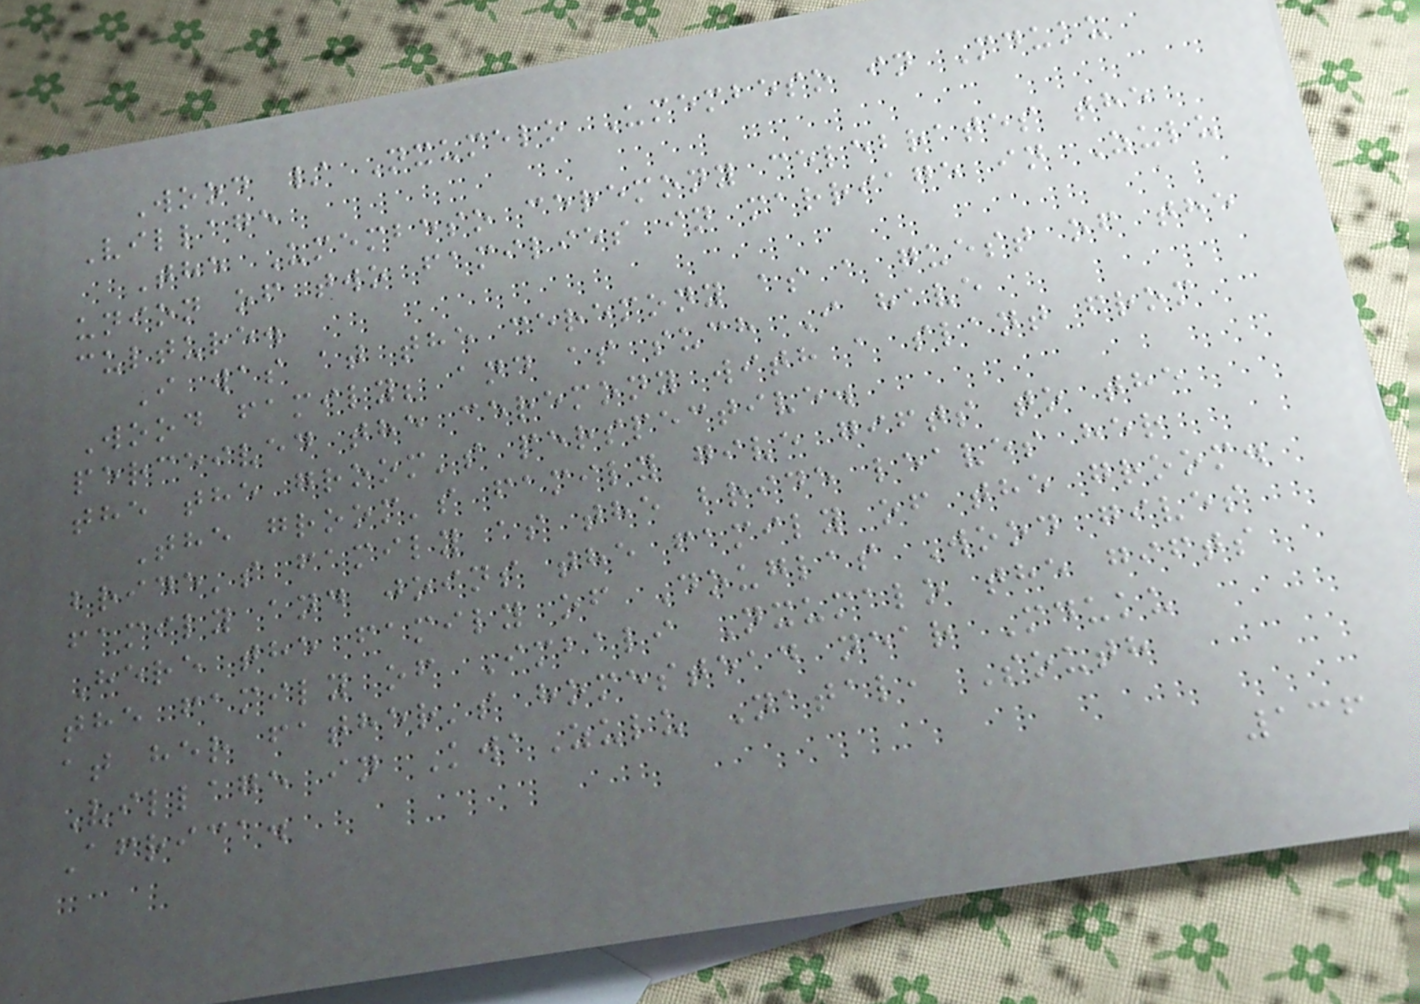Wood / Nxumelo Umembeso in Mduku
Village
The Umembeso ceremony celebrates the
union of two families in marriage in Zulu
culture.
I was at the ceremony as a guest of the
Wood family; and as such I have
perceived the ceremony with a slant from
the the groom's perspective.
The groom's family give gifts to the
bride's family as the bride leaves her
family and joins the family of the groom.
Here the family of Douglas Wood gives
the family of Imbali Nxumalo the gifts
at her father's homestead near Mduku
Village in KwaZulu Natal, South
Africa.
136
